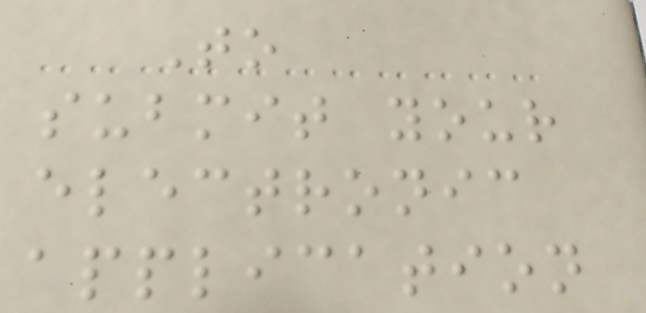To
submit your
electronic
application
